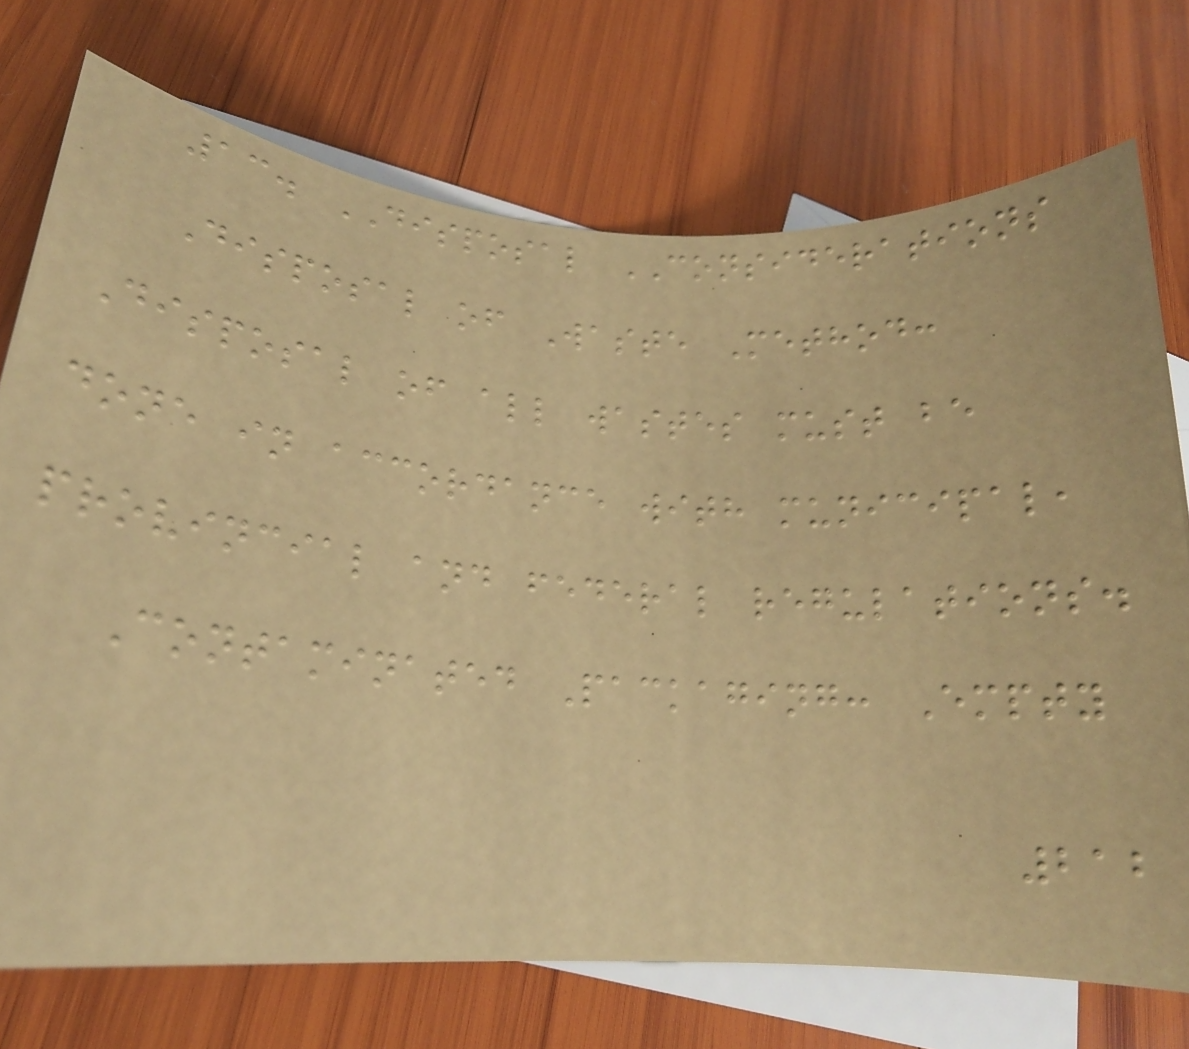13. DISPOSAL CONSIDERATIONS
Disposal of Waste Method:
Disposal of all wastes must be
done in accordance with municipal,
provincial and federal regulations.
Contaminated Packaging: Empty
212
